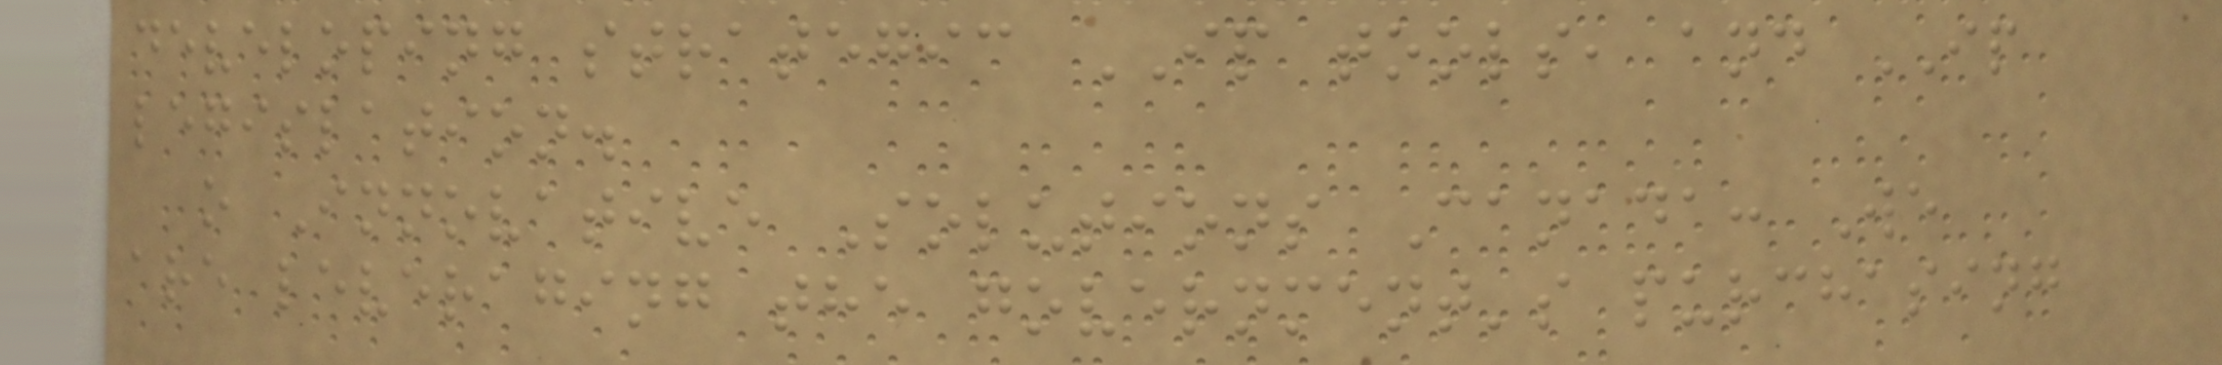developing strategic IP tools, and IP
legislation.
o Innovative Solutions Canada: We
are leveraging the government's purchasing
